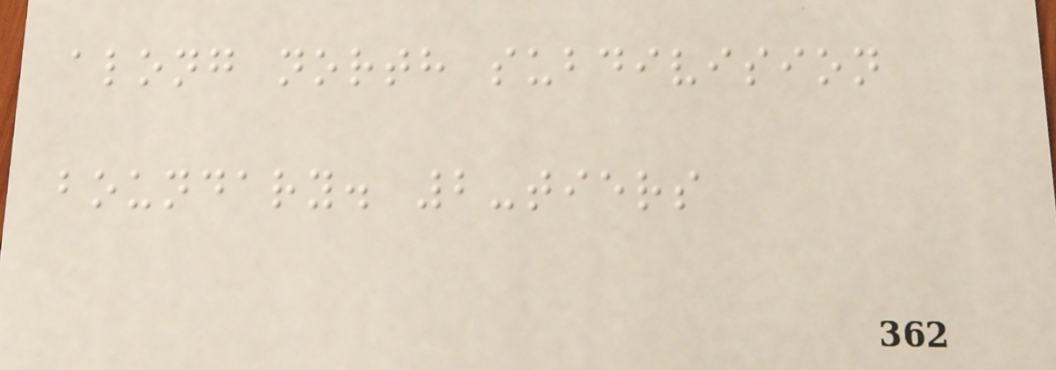along north subdivision
boundary. 2-tiers
